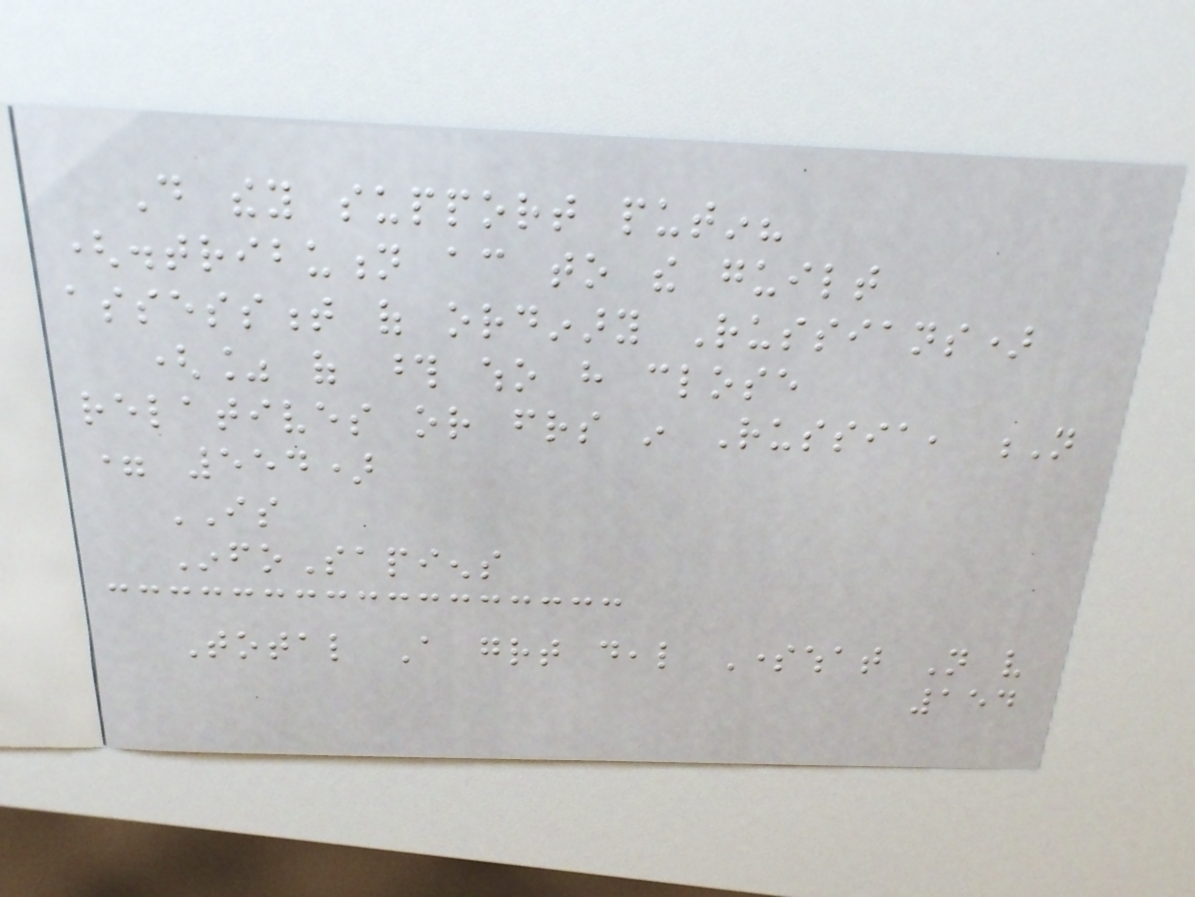Do they support putin?
(distribution according to the guilt
assessment of ordinary Russians)
(% of those who have close
relatives or friends in Russia, N
= 554)
IS
InfoSapiens
Total A great deal Somewhat Not very
154
